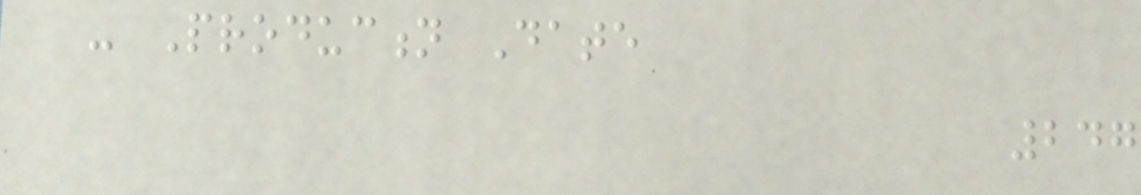- Production Date
247
